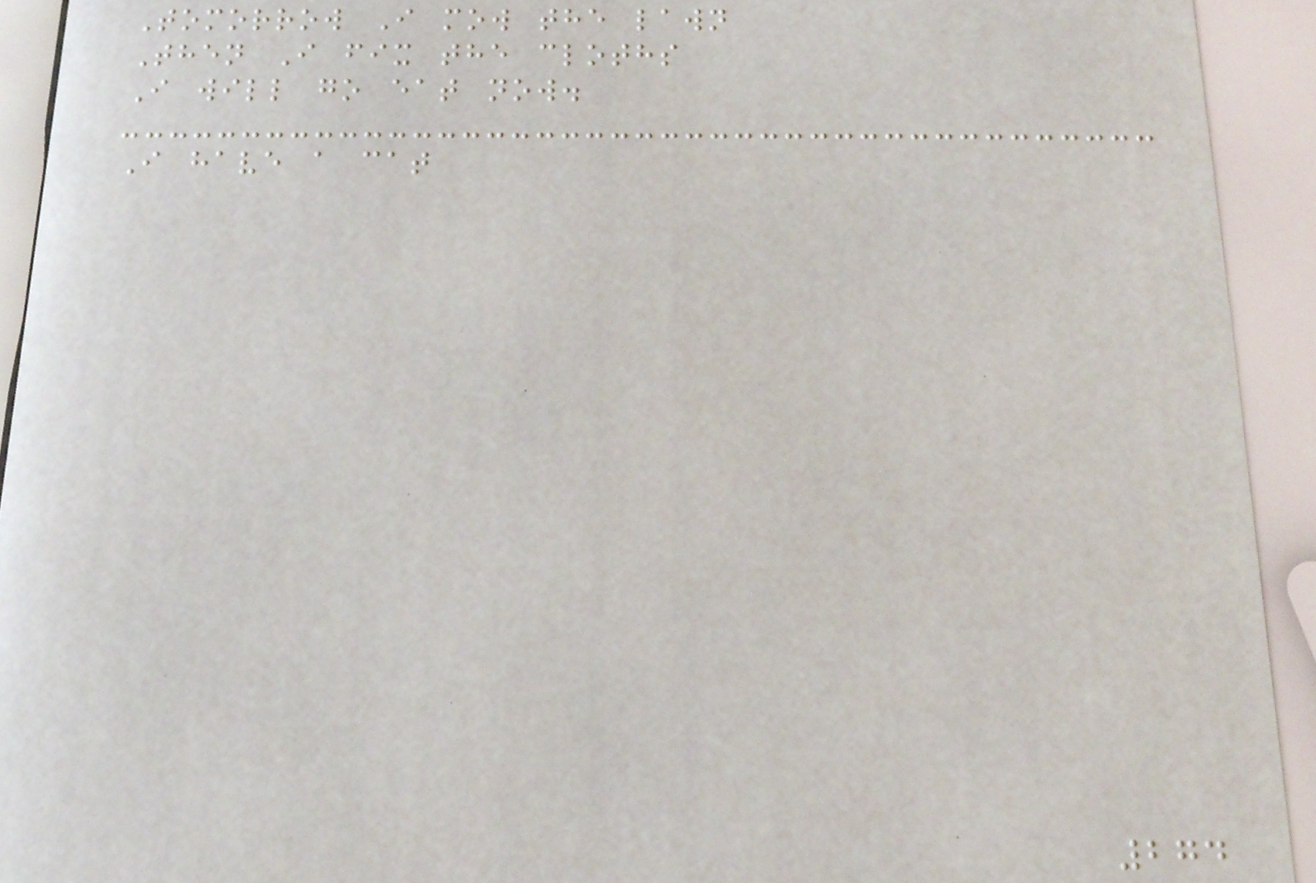Tomorrow I mow the lawn
Then I fix the cloths
I will go eat now.
I have a cat
274
